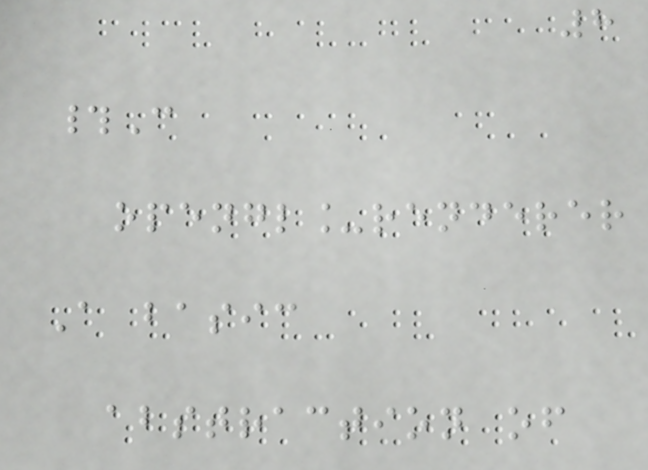8
#C
opengl_renderer
A basic
abstraction of
